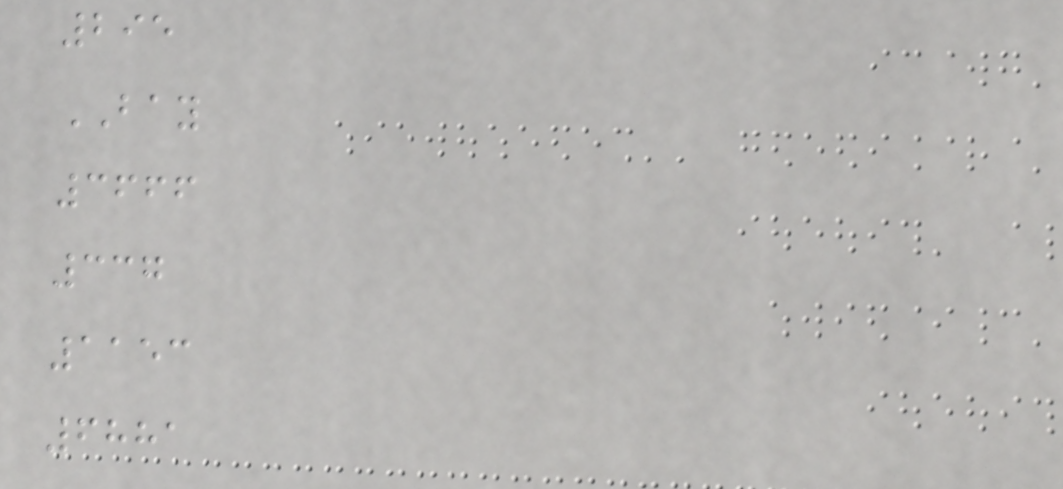295
BAY
3666
337
1153
6881
